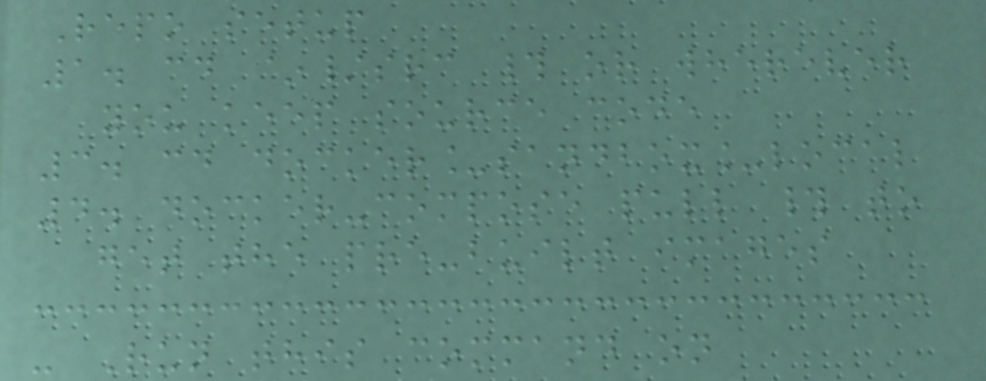Repo setup
1. cd ~/src # or wherever
you keep source code
3. cd docker_sandbox_local
4. docker-compose pull # to
get the pre-built images
- Run this command on
